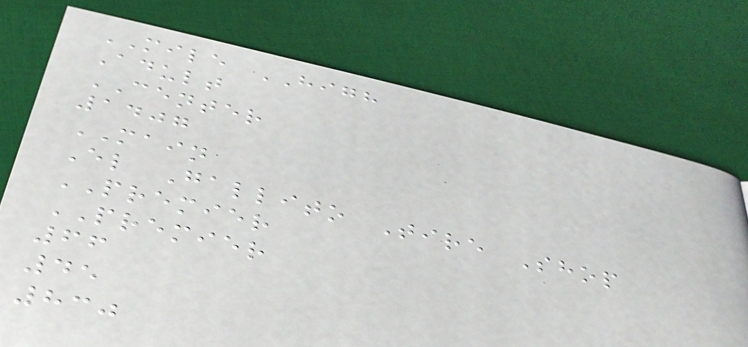MILE HIGH
Adult
CENTER
1407
MAIN
El Gallito Tire Shop
PREMIER
PREMIER
66
45
830
